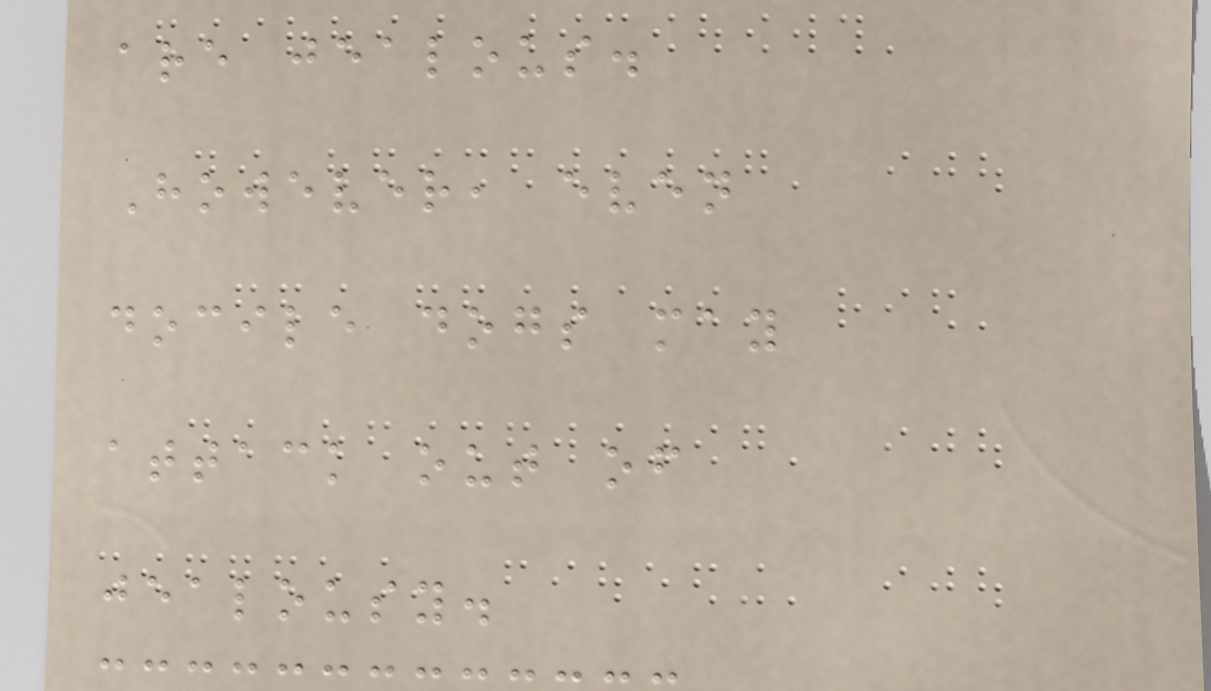are jealous.
However, even
docile dogs may
attack out of
jealousy.
